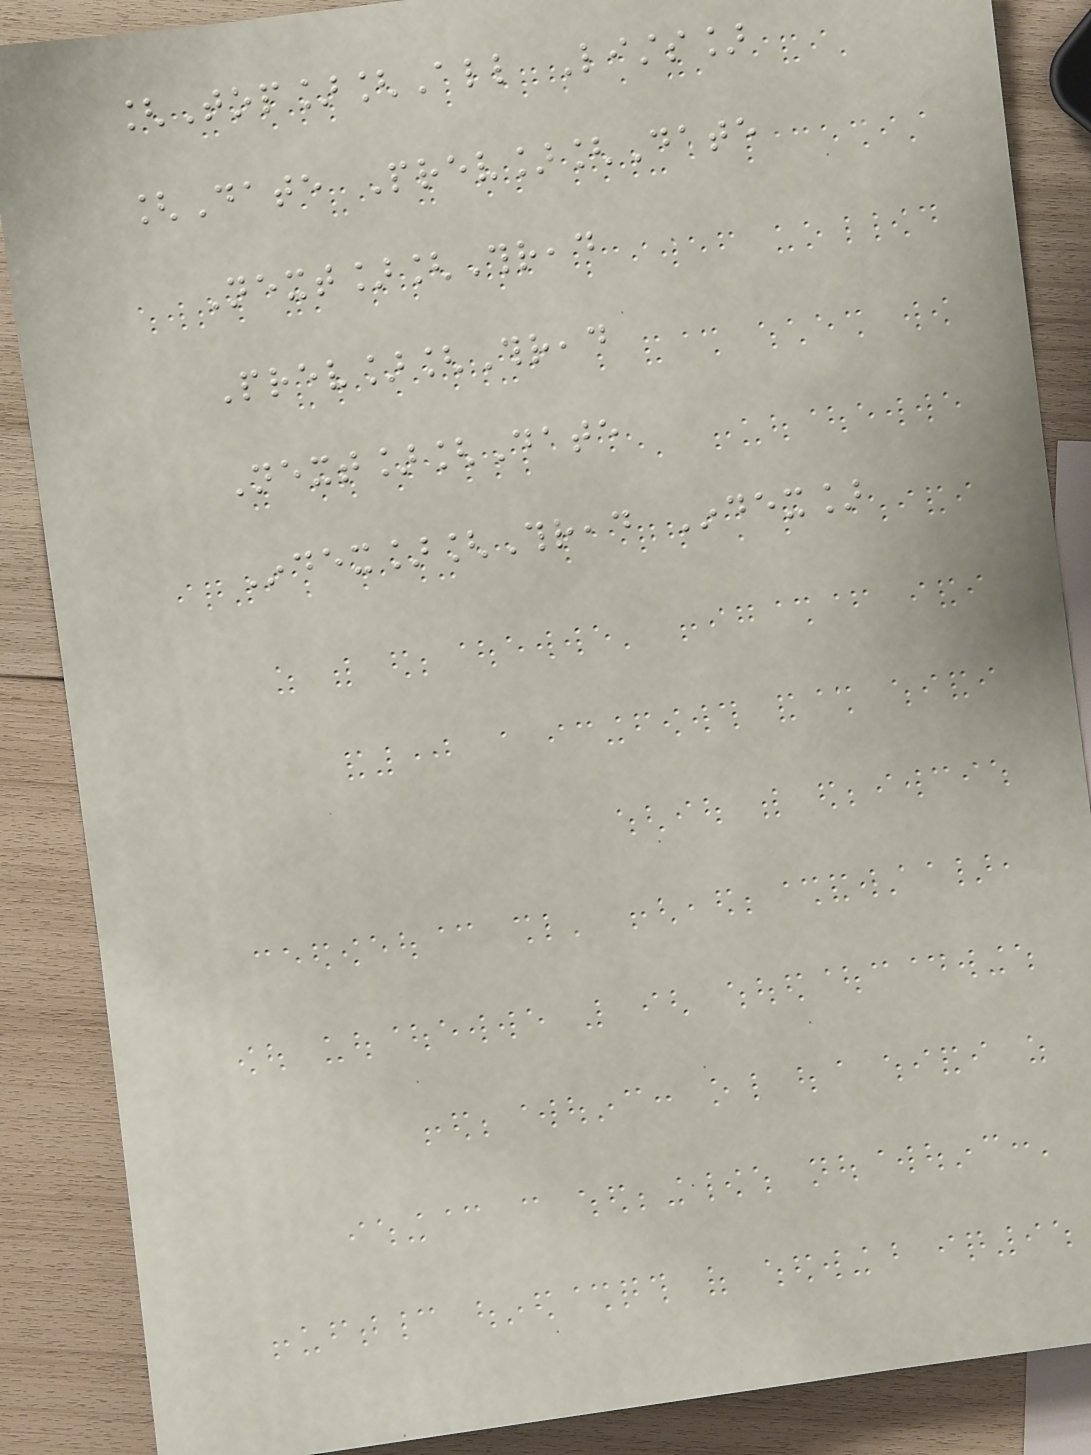[Top][All Lists]
[Date Prev][Date
Next][Thread
Prev][Thread
Next][Date
Index][Thread Index]
